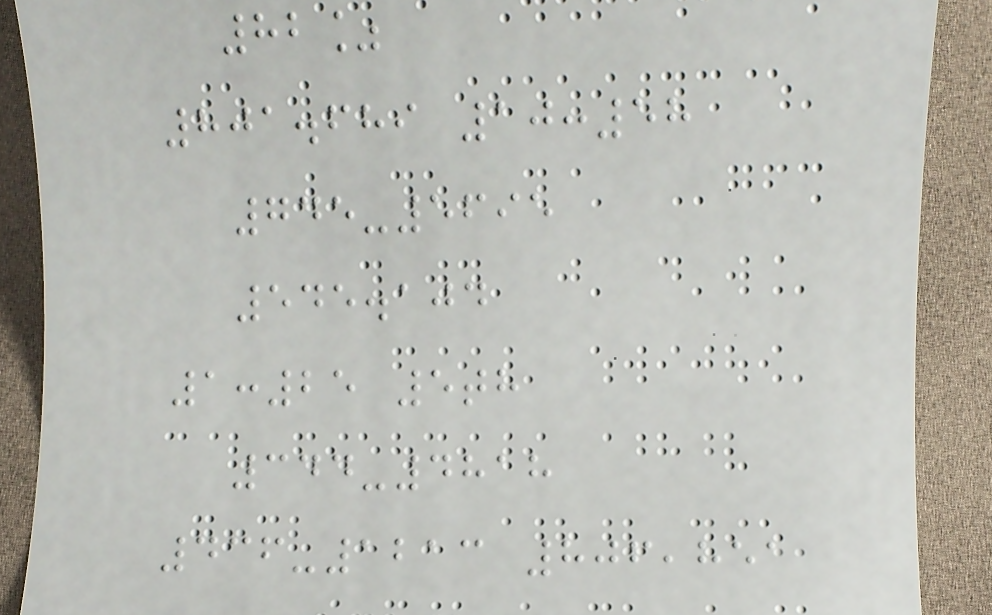82%
801.689 10:58
745-5695
545.104
1:25 5th
344-4818
436-1213 806,851
